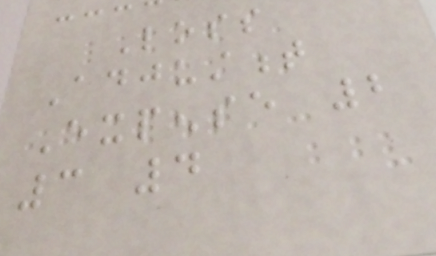Loss
Adjustment
Expense 2
3 4
